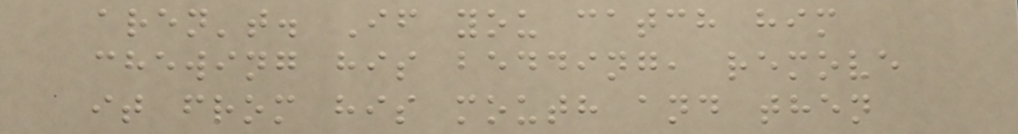aren't. If you catch him
chewing his bedding, remove
it from his mouth and then
